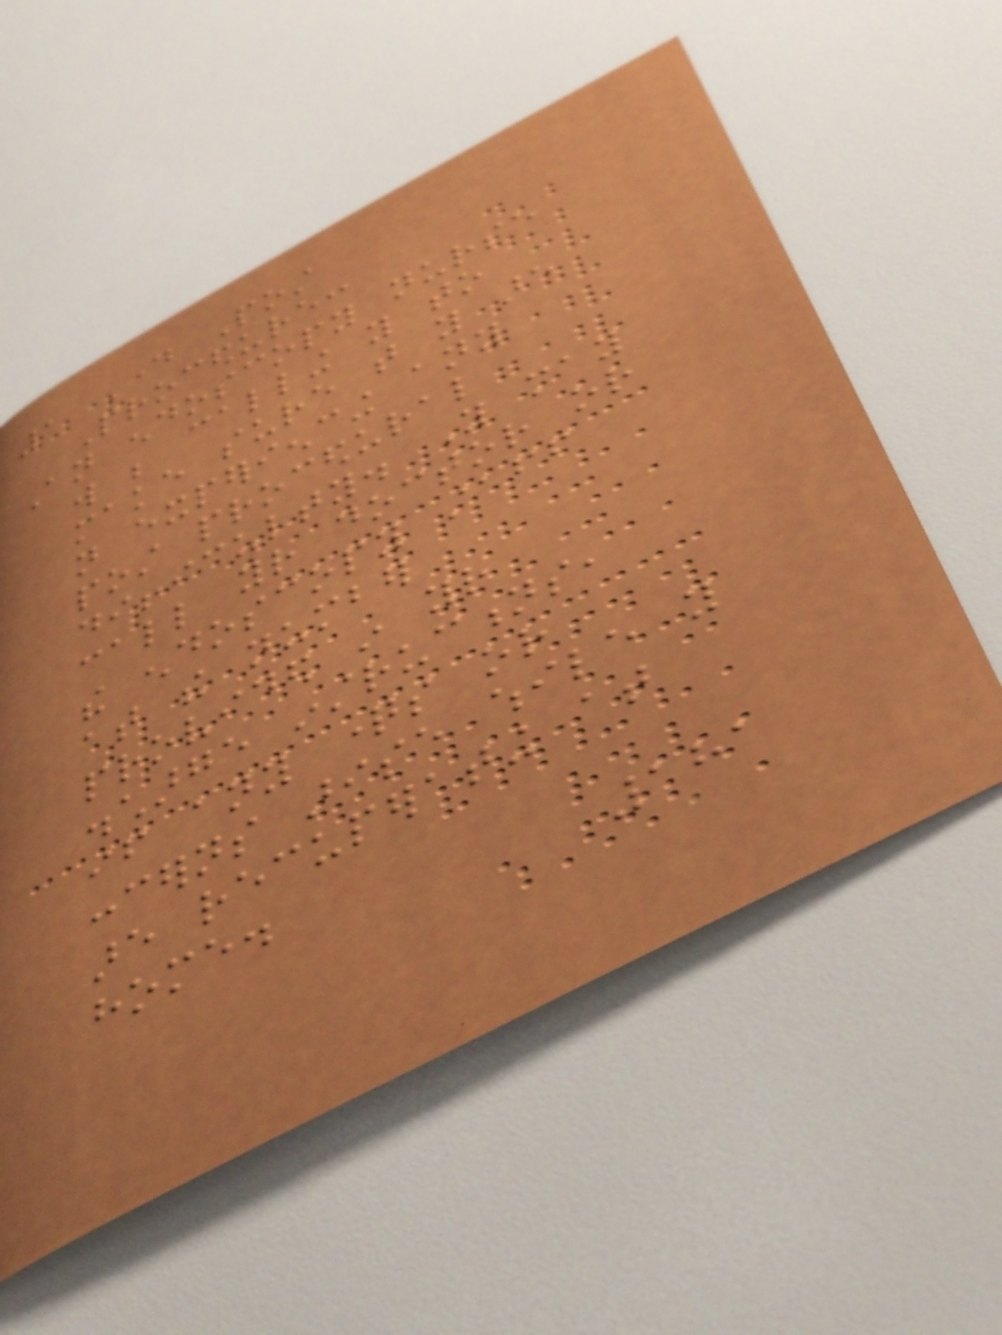1 Day Post
Procedure:
An endoscopy nurse
will be calling you to
make sure that you are
not experiencing any
post procedural
difficulty. You may
call your doctor or
the endoscopy staff
at the number
provided in your
discharge instructions,
if any questions or
concerns arise while you
are recuperating at
home.
181
